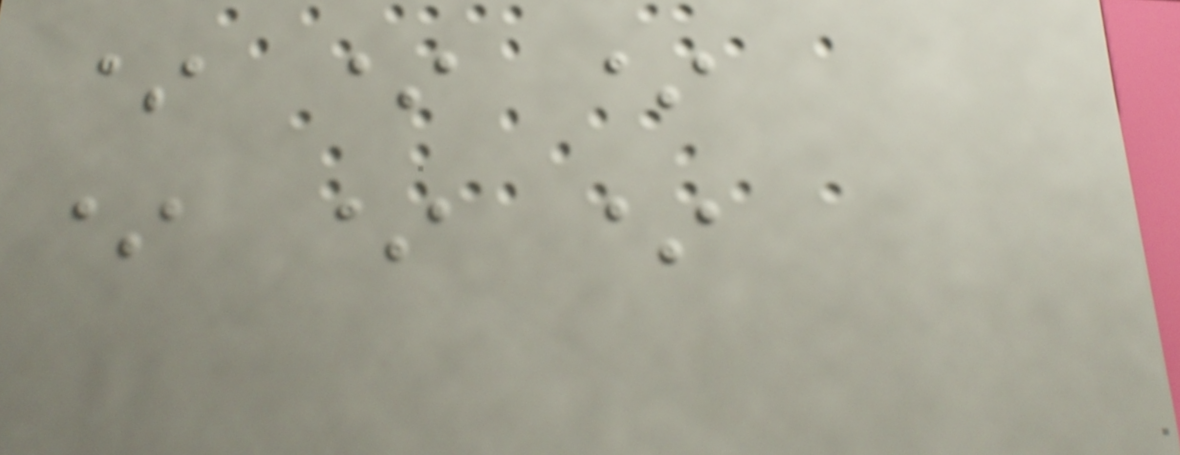* * *
* * *
